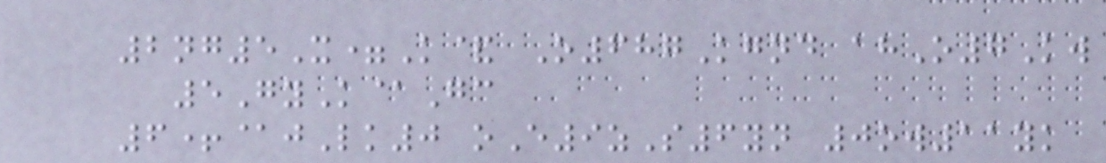2ng5X=K& O687Kgnd ahO7Kw
5GyK@Gc
6+@jLk0 oE9zS6yn 0ow11yk
